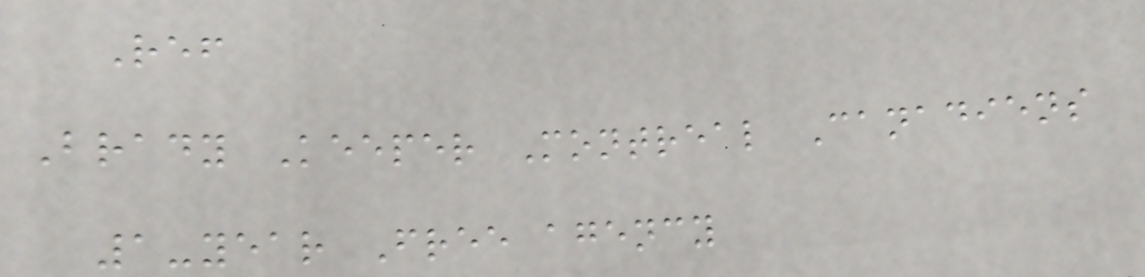Ref
Brady Keeper Montreal Canadiens
1-year Free agency
